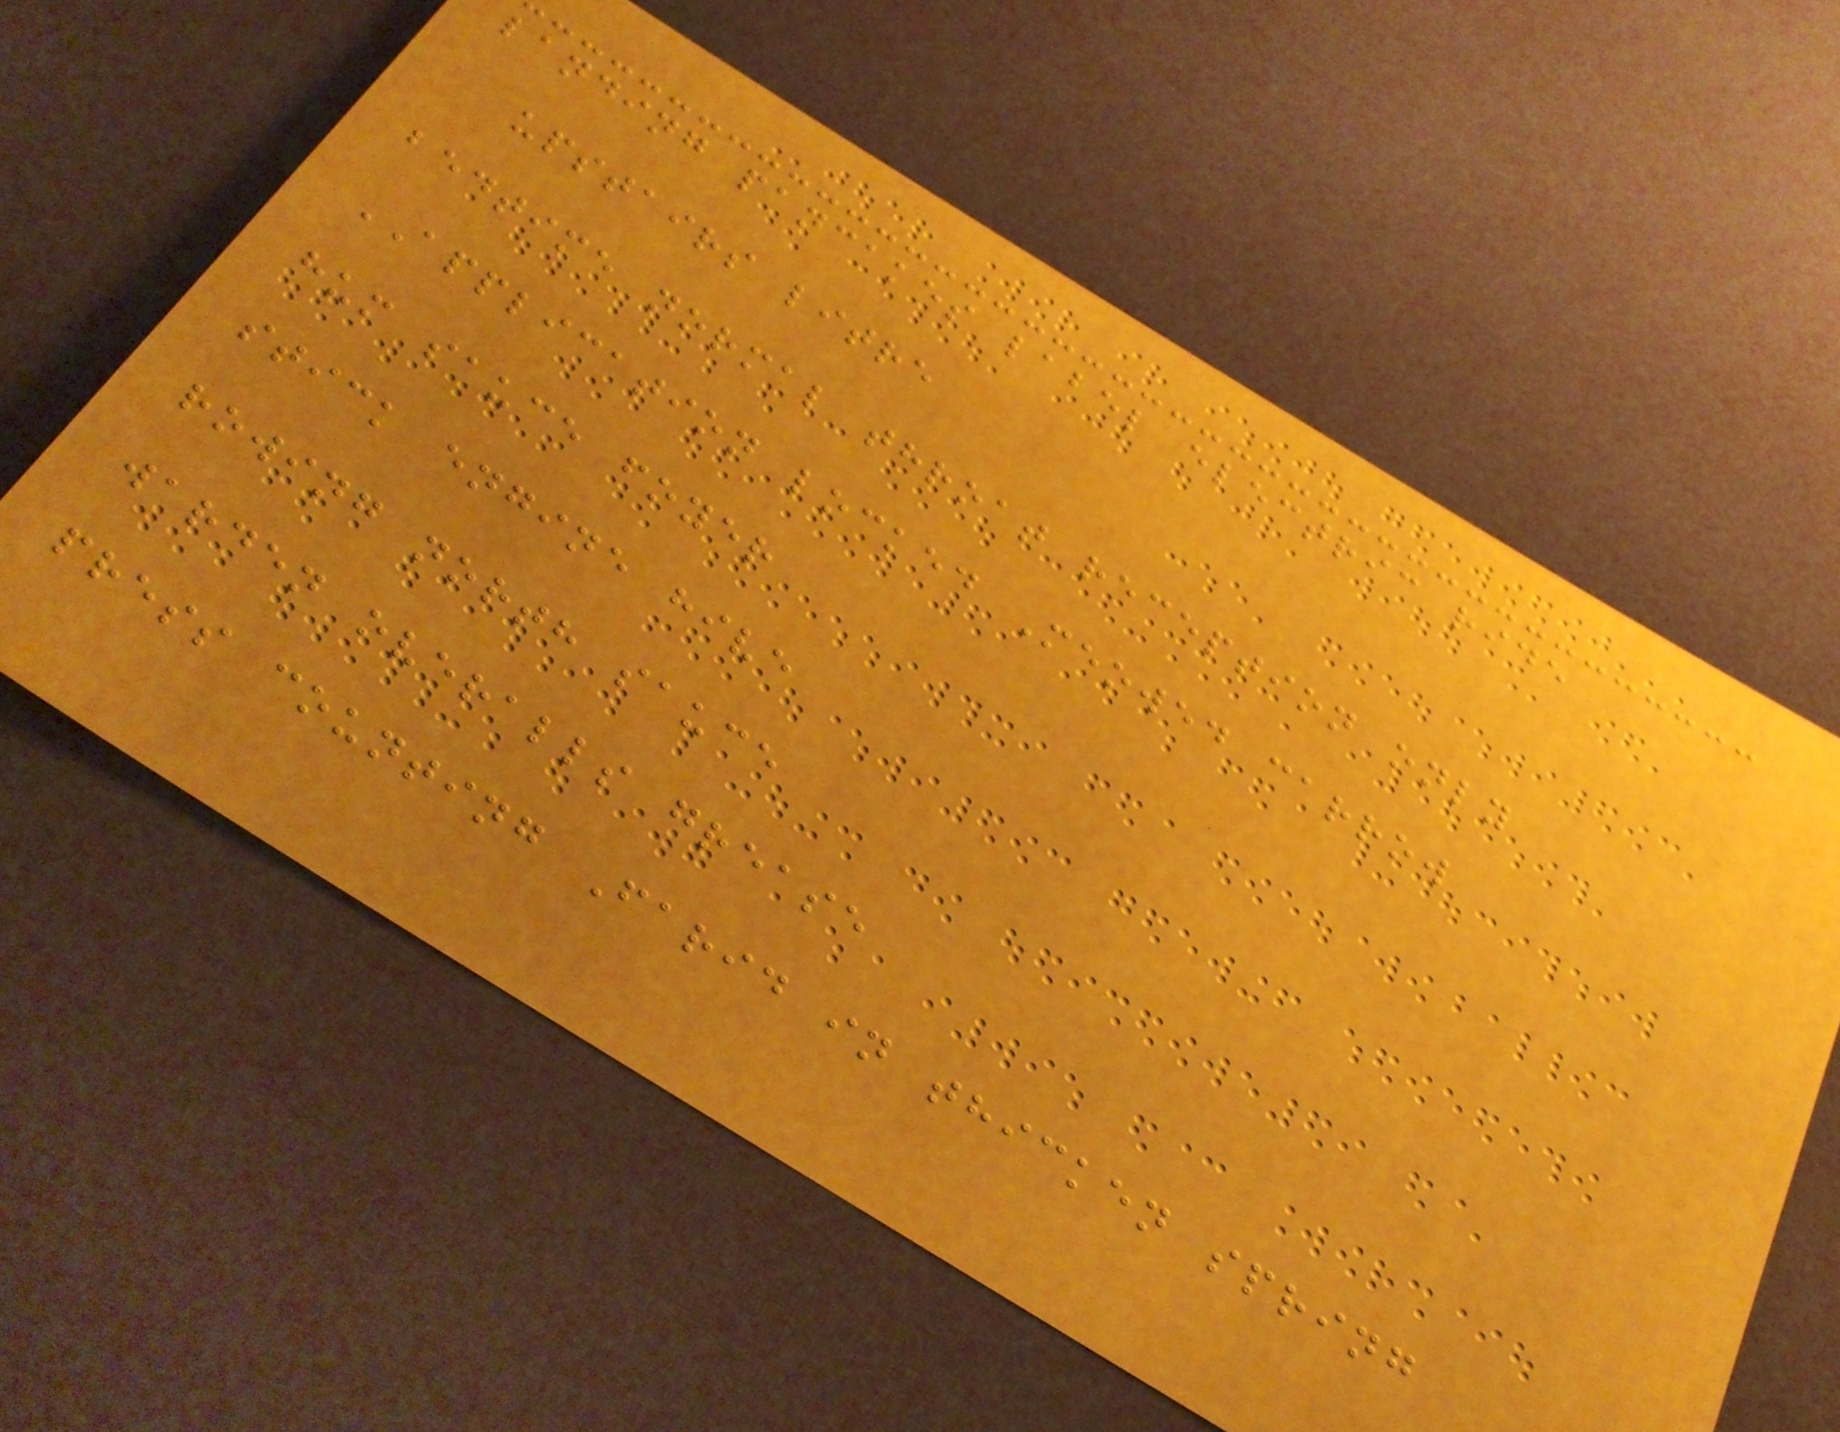landing pancakes label electric ride
upstairs litre
bedtime normal throat reception only
APPLICATION locked Meowed carrow
hum sauce foyer
stick engine hive
rowing north sauce
warden overalls grease
press counting Farid in thicken spring
